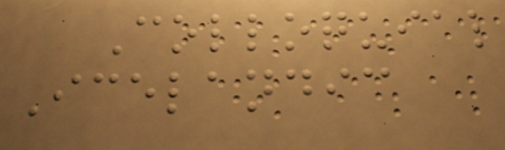Colloquial
Icelandic
